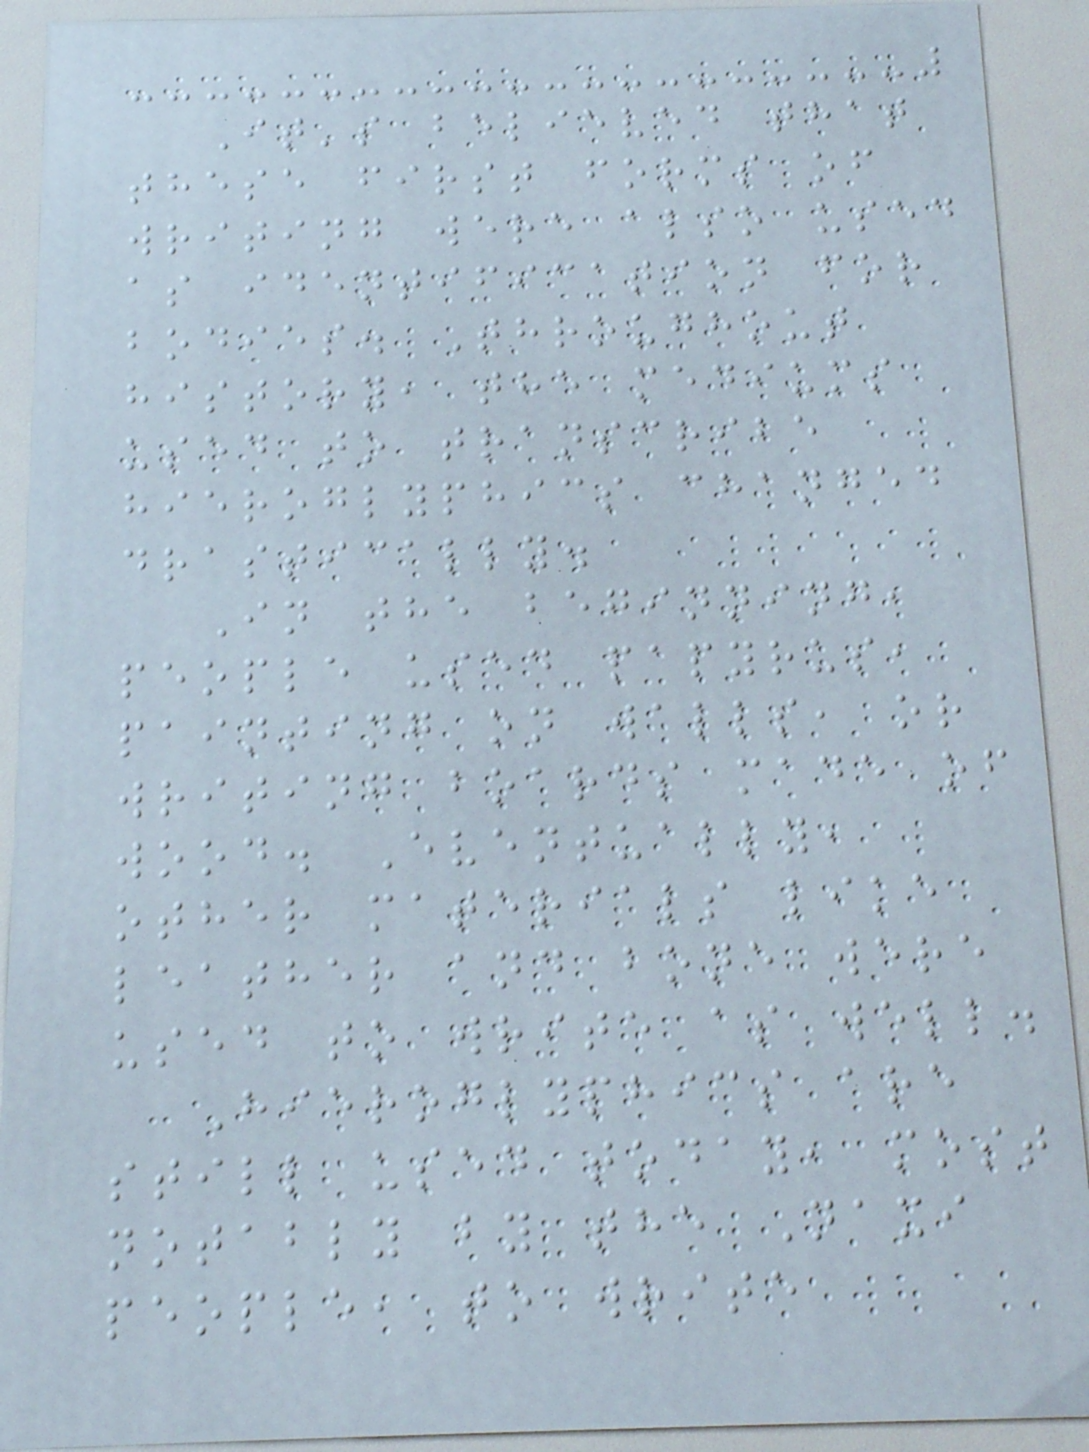It's believed that
these first forms of
writing were also used
as identification for
bodies. Throughout
history, the mediums
used to transcribe
hieroglyphics changed
drastically.
In the beginning,
people used papyrus,
painting on walls, or
writing boards made of
wood. Eventually,
other materials like
leather and bone were
used to write as well.
Hieroglyphics are
still used today, most
notably by the Naxi
people, to write
